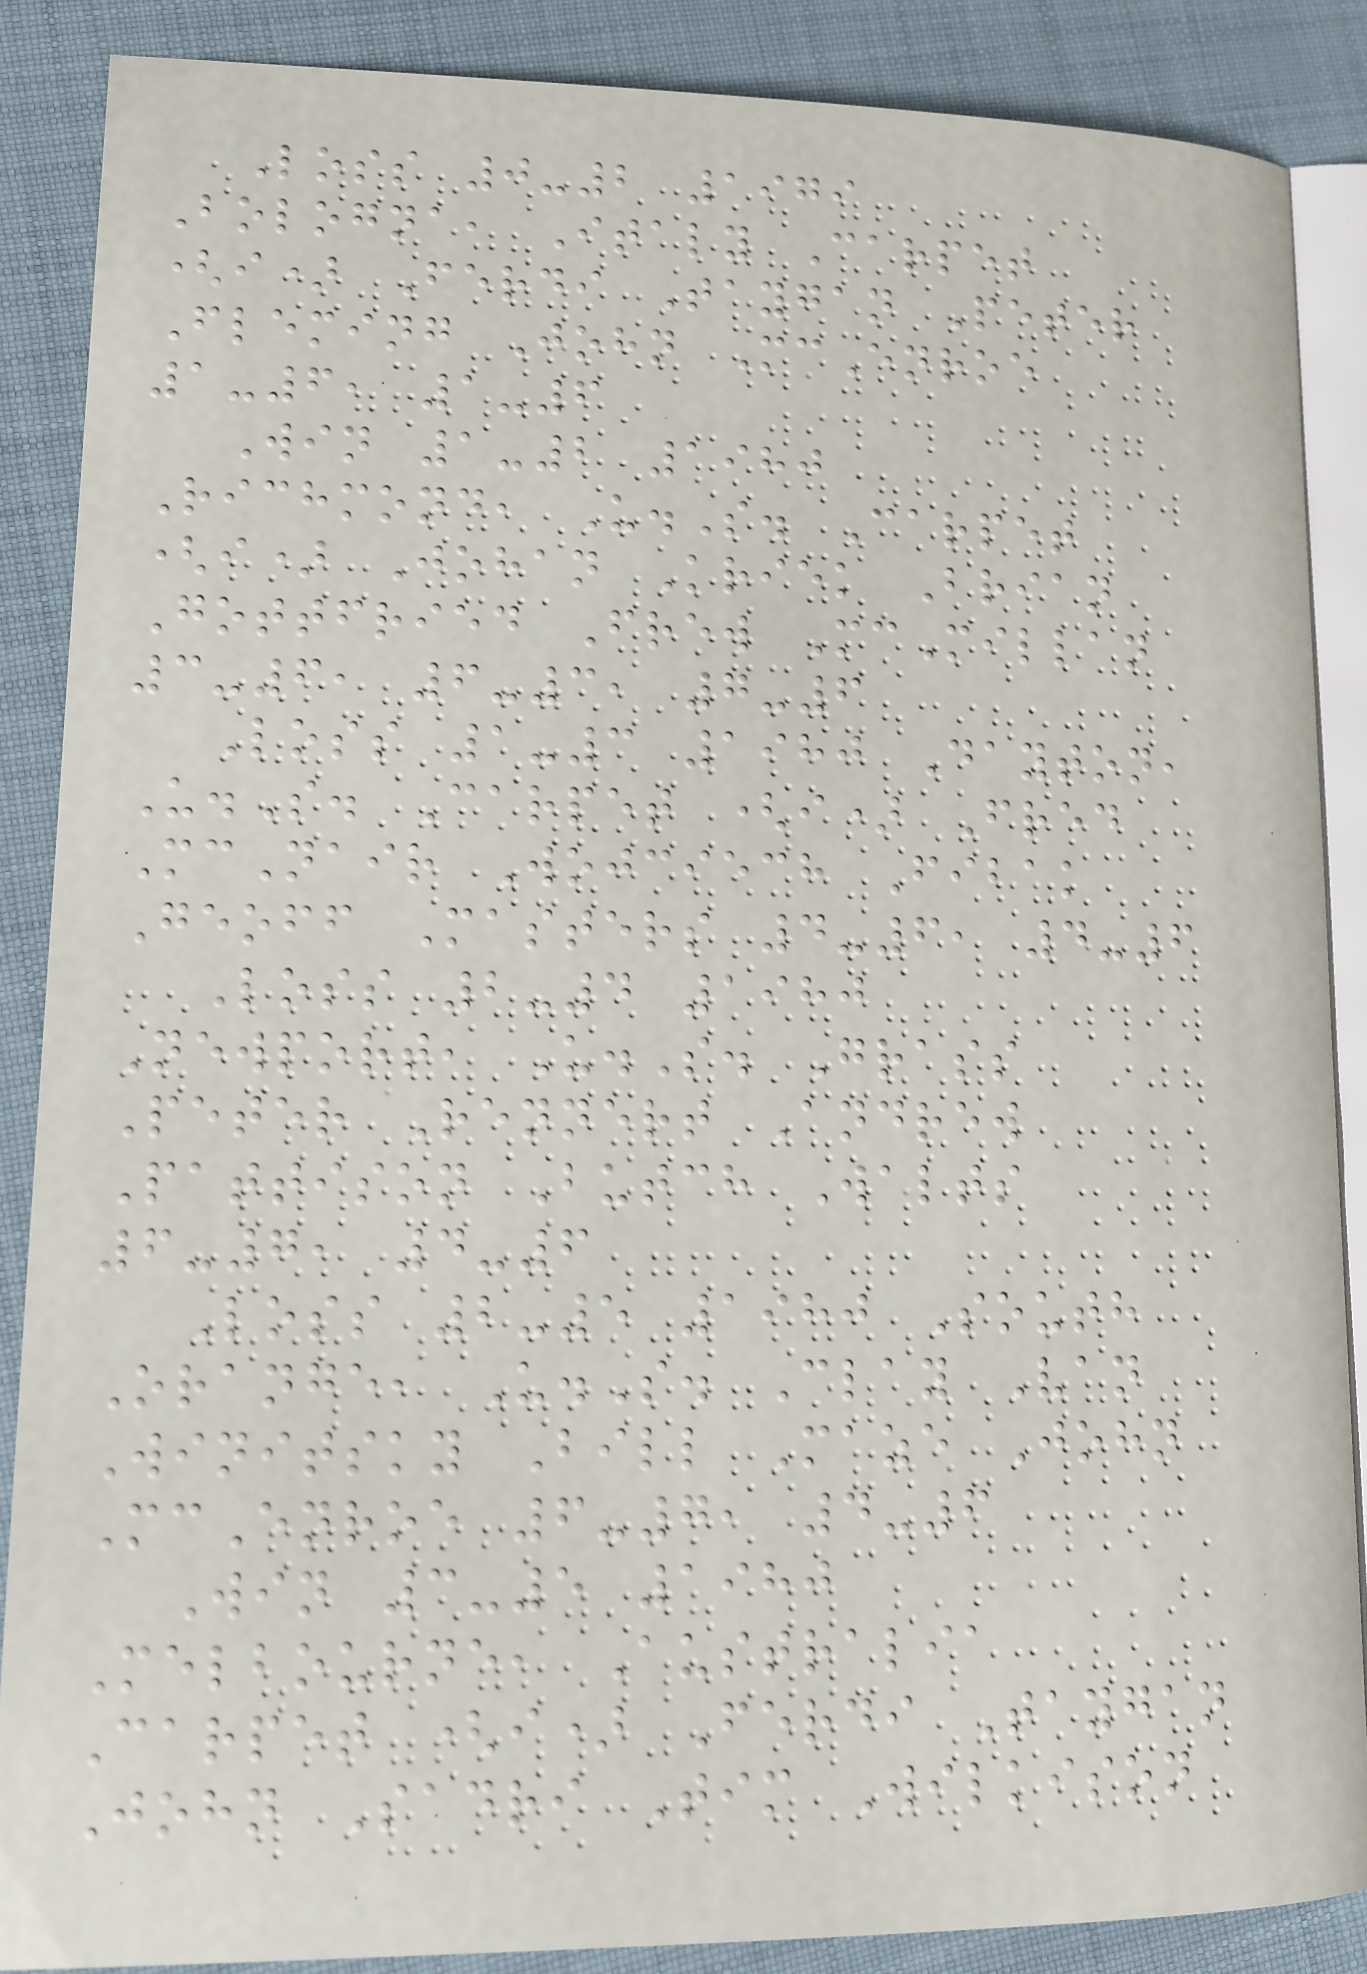Loss 0-2 1979
Bologna, Italy Carpet
(i) Ferdi Taygan Peter
Fleming John McEnroe
1-6, 1-6
Win 1-2 1980
Richmond, U.S. Carpet
(i) Johan Kriek Brian
Gottfried Frew McMillan
3-6, 6-3, 7-6
Loss 1-3 1980 Dayton,
U.S. Carpet (i) Fred
McNair Wojciech Fibak
Geoff Masters 4-6, 4-6
Loss 2-4 1980
Newport, U.S. Grass
Peter Rennert Andrew
Pattison Butch Walts
6-7, 4-6
Loss 2-5 1980 South
Orange, U.S. Clay Van
Winitsky Bill Maze John
McEnroe 6-7, 4-6
Win 3-5 1980
Melbourne, Australia
Carpet (i) Ferdi Taygan
John Sadri Tim Wilkison
